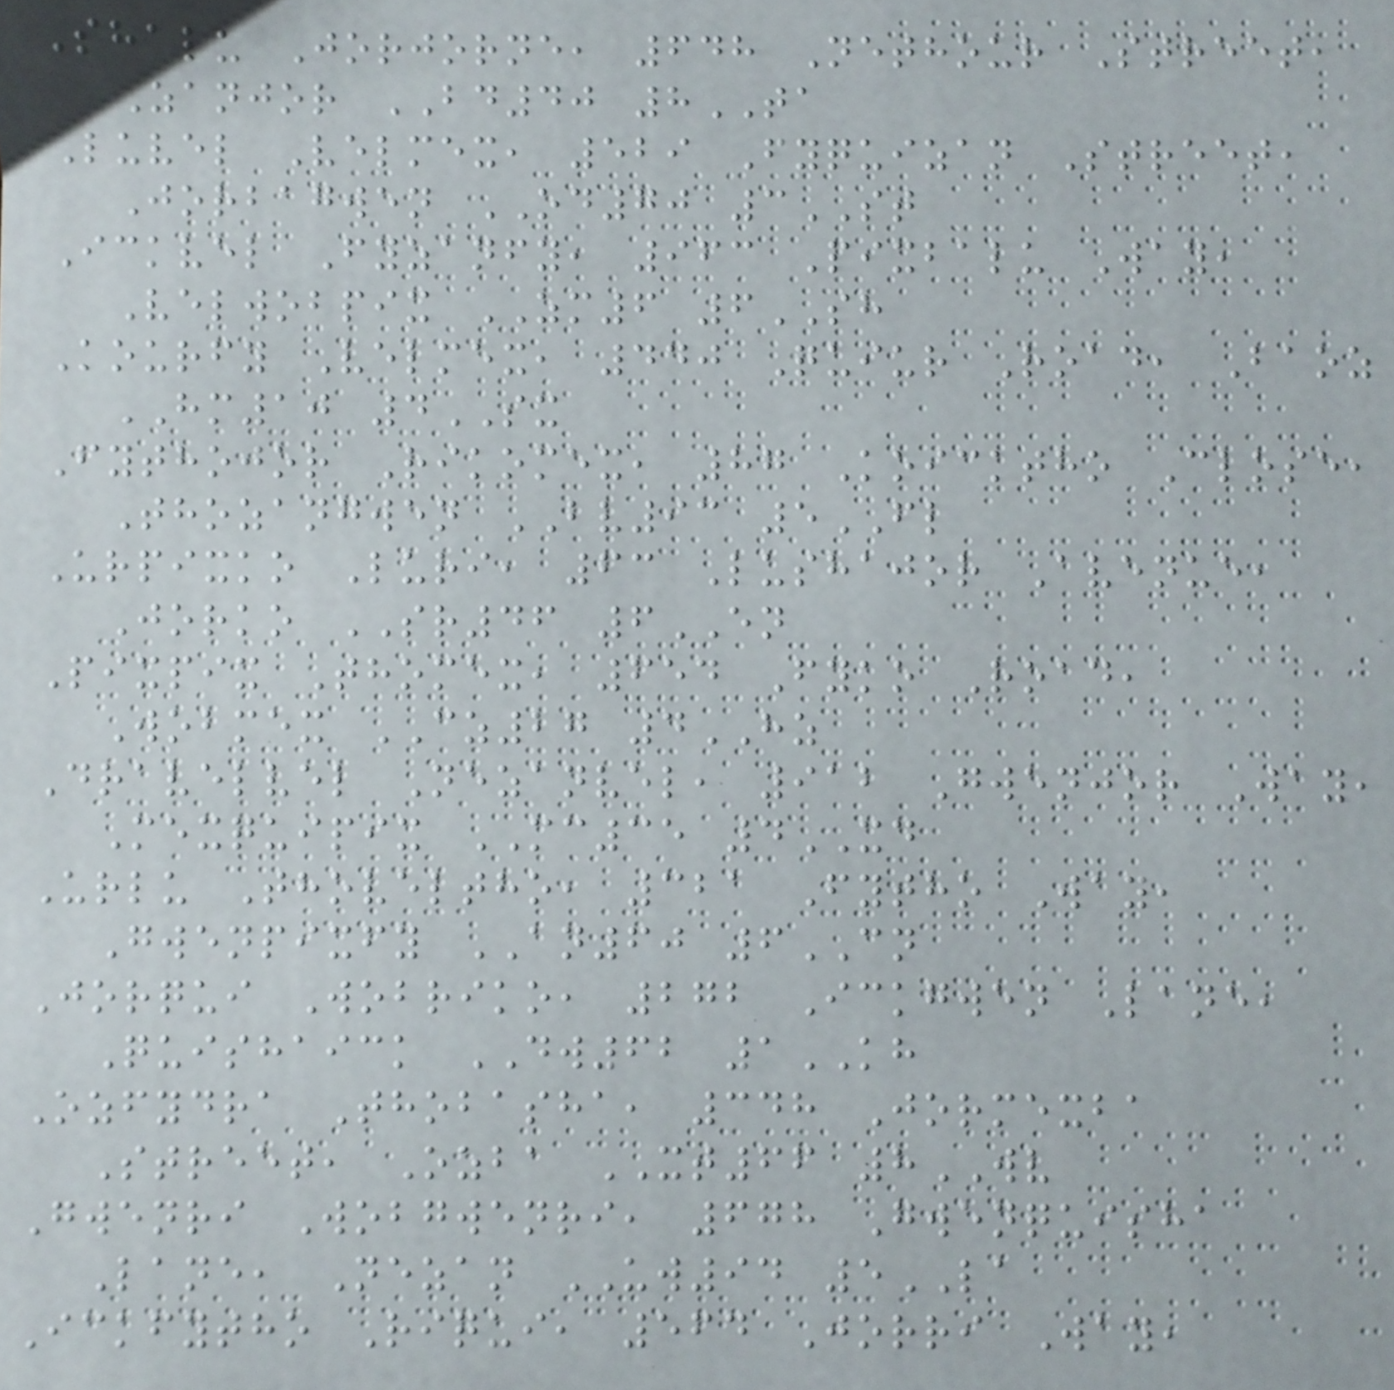Shalu Jorjorne, 648 Nethour Street,
Zanjor BD40 8TA
Luvel Velmex, 529 Fyquizan Street,
Jorbagwen OD70 3ST
Ickvel Fyzanfy, 963 Pixbalu Way,
Velwobpix ZM6 6SH
Kourfy Velmex, 440 Quiur Road, Baoz
HM10 4SX
Fythojor Rikomex, 87 Koicktho Close,
Thozangwen BV93 5FL
Urpixko Luri, 63 Lushajor Avenue,
Jorko SR46 6EN
Pixpix Thomex, 654 Fyko Road,
Wobmex CZ27 4HZ
Dravelvel Nezanvel, 912 Gwenjor Way,
Mexquipix MC35 4XD
Urlu Thoveltho, 321 Fytho Way,
Gwenpixfy AN60 6CN
Jorqui Wobriko, 272 Ickgwen Lane,
Quishaick DW62 1KH
Ozfydra Thobasha, 348 Jormexba
Street, Ozba XT66 8WV
Gwenri Wobgwenri, 678 Gwenquisha
Lane, Nezan UW94 5LA
Ickfytho Riqui, 564 Jorri Way,
